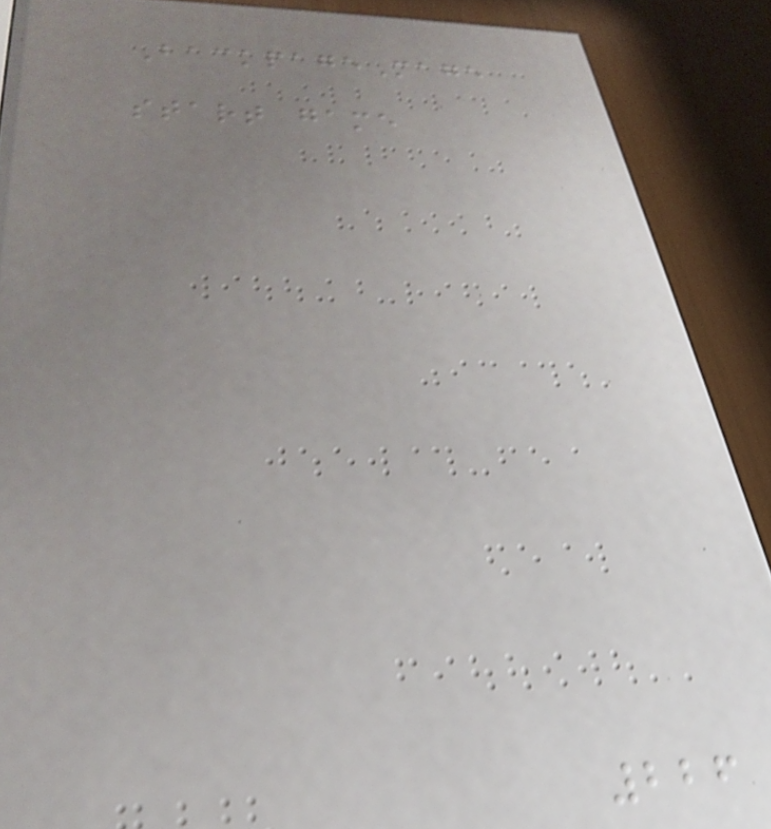BackpageMage
start game
226
